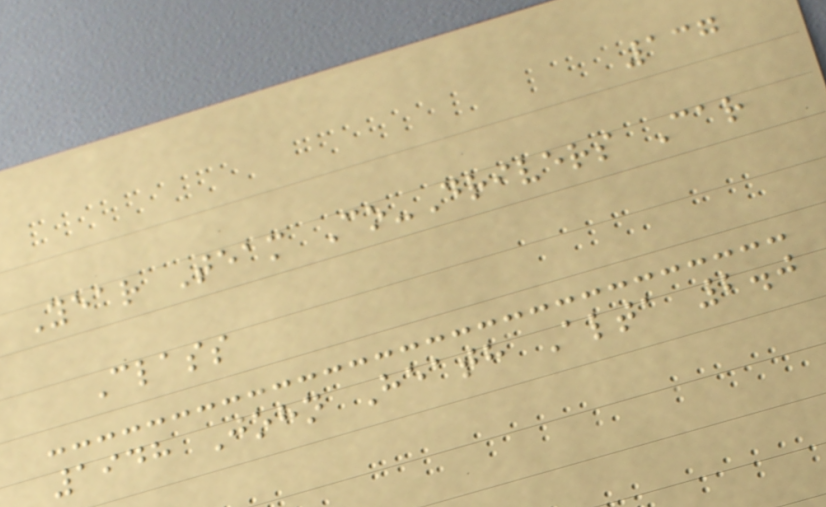137
Year Team Co-Drivers Car
Class
1948 John Heath Alta 2.0
